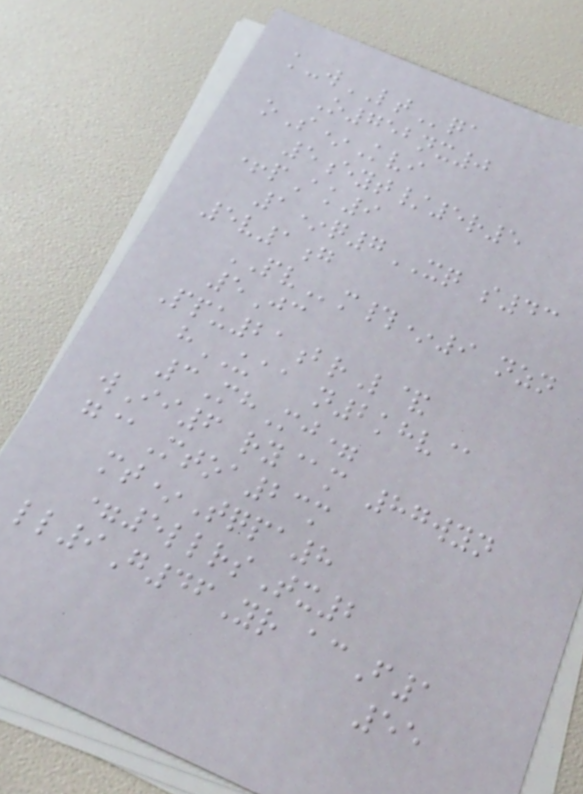k-wLTqa
O752nx0
oS*Kvi
5eyt/5r5
+pAk9
1*q7XQ s43
5v1g
PVm#*9 nzn
5Jc
Ppu21brL&
hUAA n2khv@
3MhMj=
wIi6 ry@m 87wyn
g@Mtoa23m
mt*Tqpa8
=5llrsTx2
ll9G46Yr acF1
55
